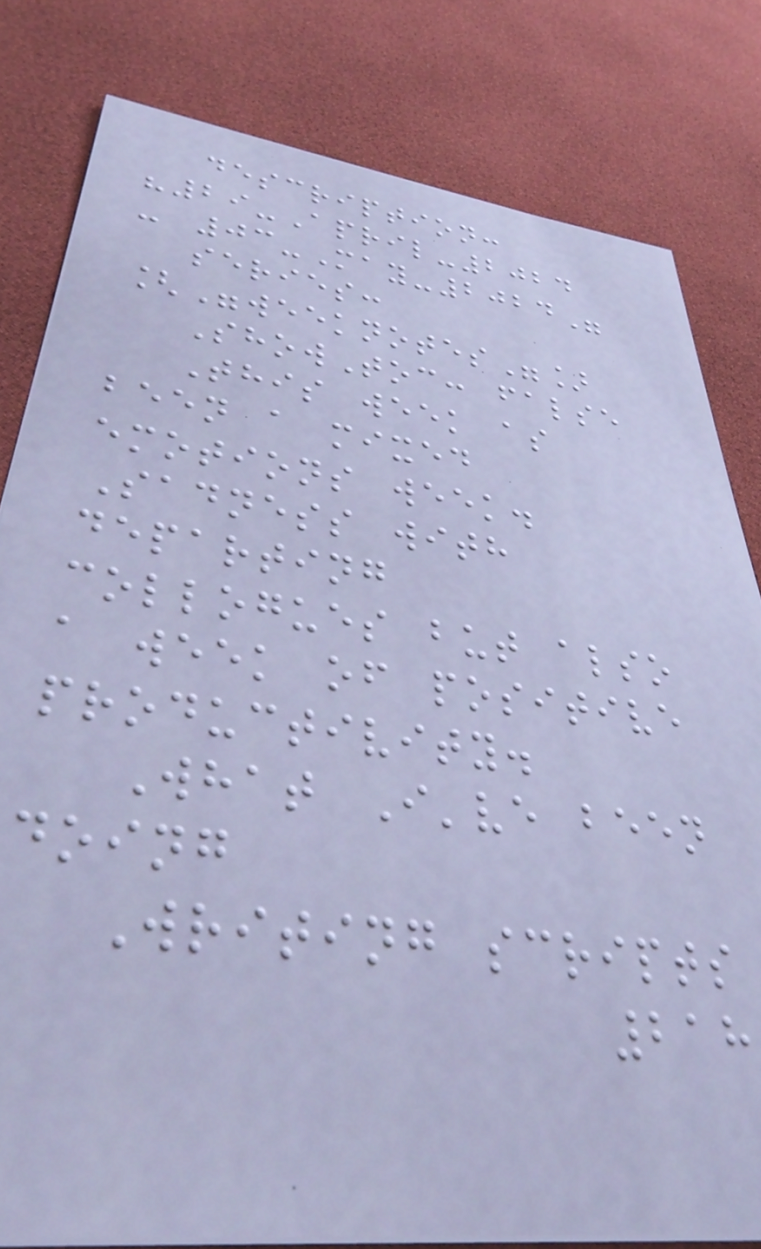description:
"29-April-2024
- 03-May-2024"
series:
["weeknotes"]
ShowToc: false
This week as
been a mixed
emotions week.
Sadness with
departing
collogues but also
a week of positive
productivity.
What I've been
doing
Writing scripts
218
